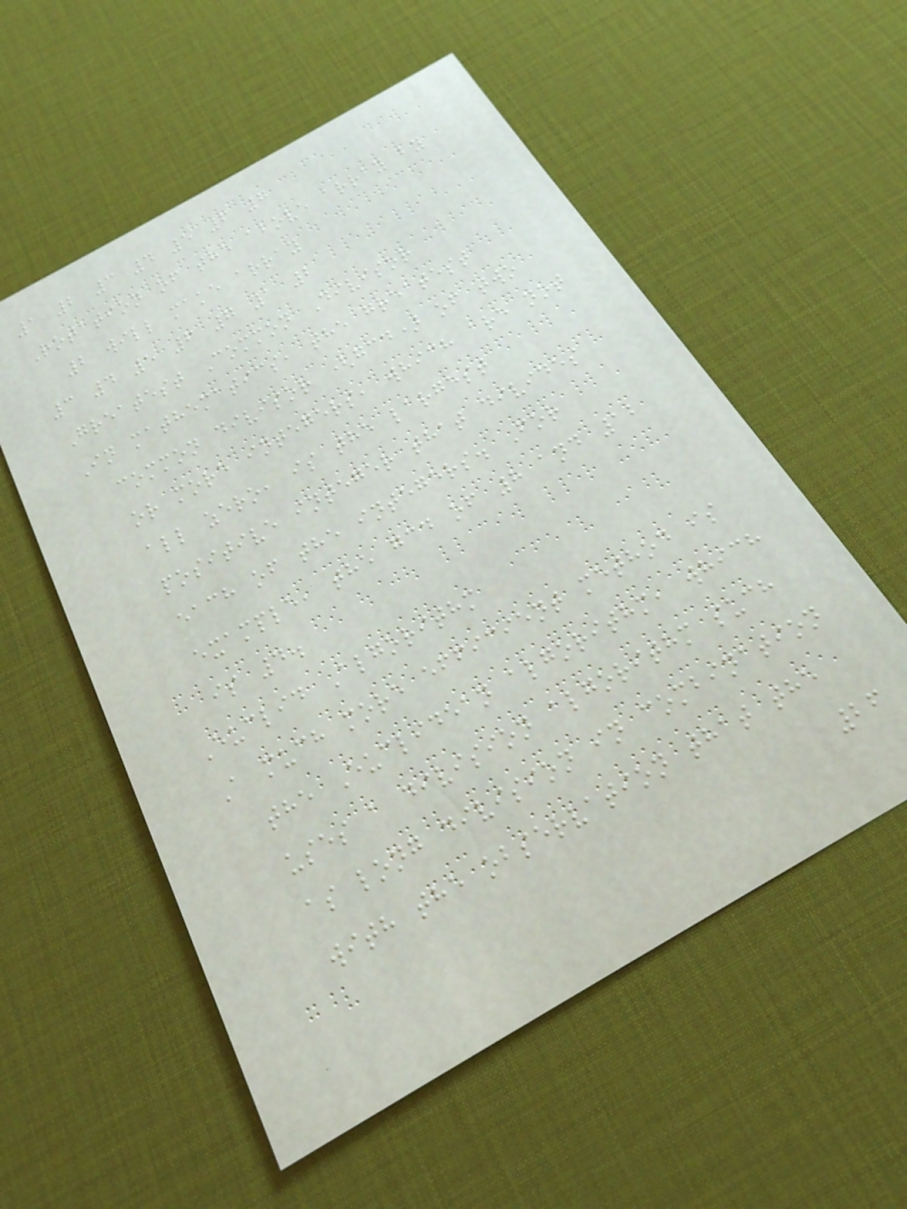1 2 3 4 5 6 7
Rotation of the above array by
2 will make array
3 4 5 6 7 1 2
Greatest Common Divisor
In mathematics, the greatest
common divisor (gcd) of two
or more integers, which are not
all zero, is the largest
positive integer that divides
each of the integers. For
example, the gcd of 8 and 12
is 4.
Euclid Algorithm
A much more efficient method is
the Euclidean algorithm, which
uses a division algorithm such
as long division in combination
with the observation that the
26
